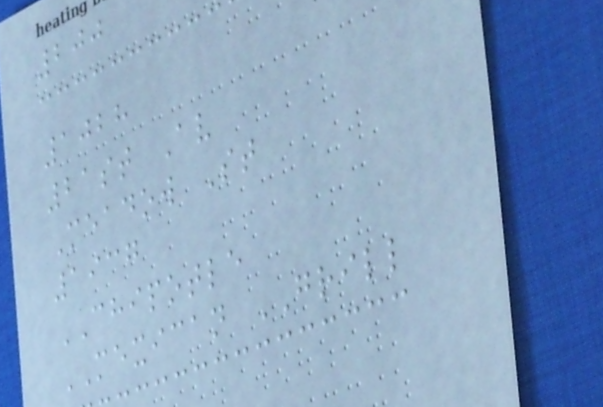200
1028
21st Av
Meadow St
1937
CHIPOTLE
MEXICAN GRILL
